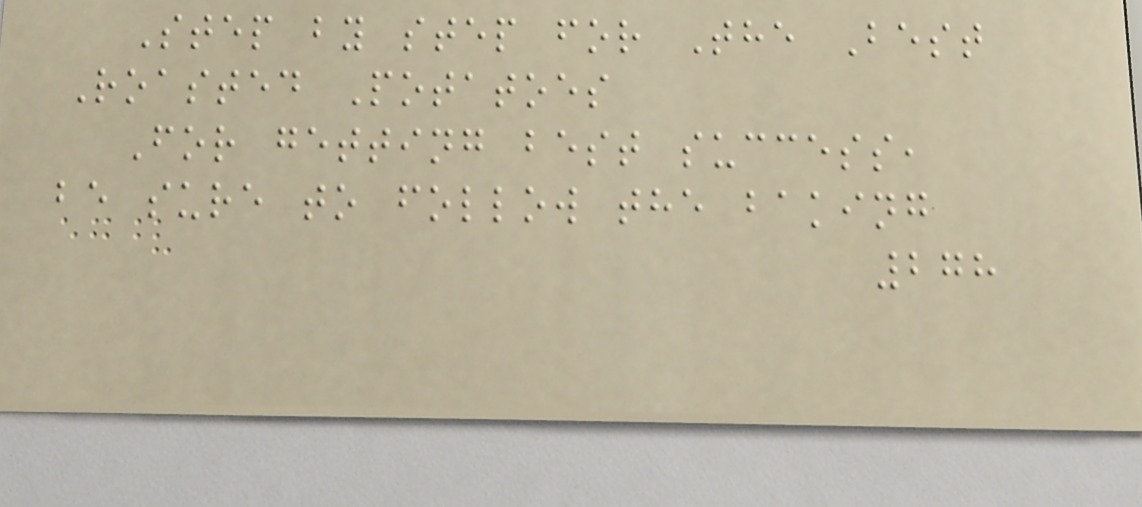Step by step for The Best
Roasted Potatoes
For getting best success,
be sure to follow the baking
278
